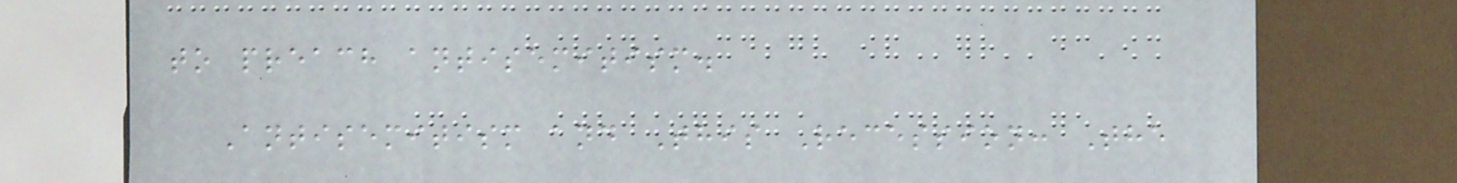to preach antisemitism.
Antisemitism and This Recession: The
